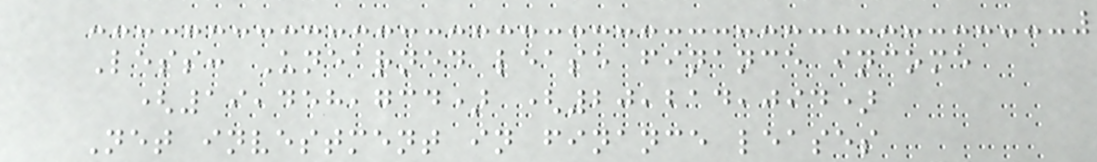Less: Unearned lease finance income
(19,458,734) (20,214,094)
Net investment in finance leases
